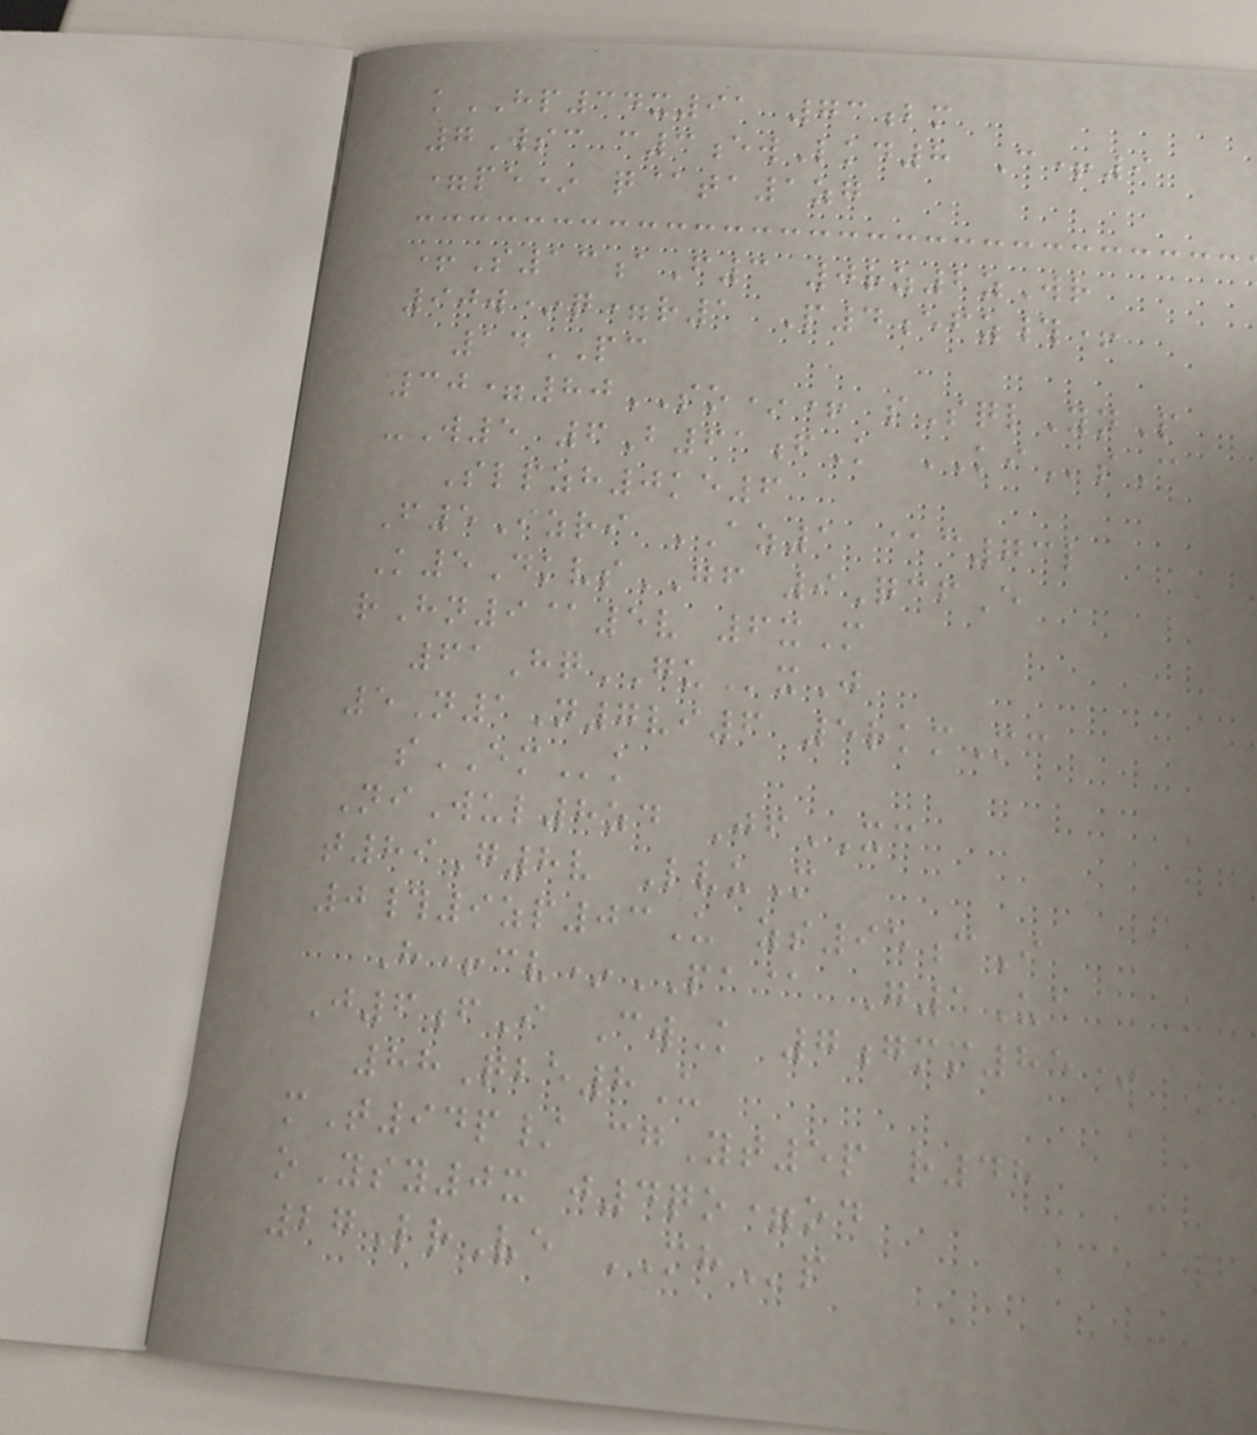kHP34x91 73bm
7Wsc c3ewLkd8 C+9
=pe* q@ta1zg
+S13aF3 0rz2zWr
90w*q=r1 P4efz#+
14PC
30=80SO*+ sSqlYnP
-W5 6B61fK KIsC
Slpzh0ke6
F5Izri AZ1 @c73l
K5DkvsGF 9QcfE
rHn9@5v 6xM
61HqGUxJ
5N1N7vi6 5rkmMc
sEMk
NiWul8zd JfXC
t89G8v LvuM
0#9zp03U zs95cI
H+cv*PA@ G1Ua
J6fI CwK 7gmm85*
88Qbe8U
mT94p/ cgYt5p r48
oYsy0x j4qo=od
27LrVe MHp
